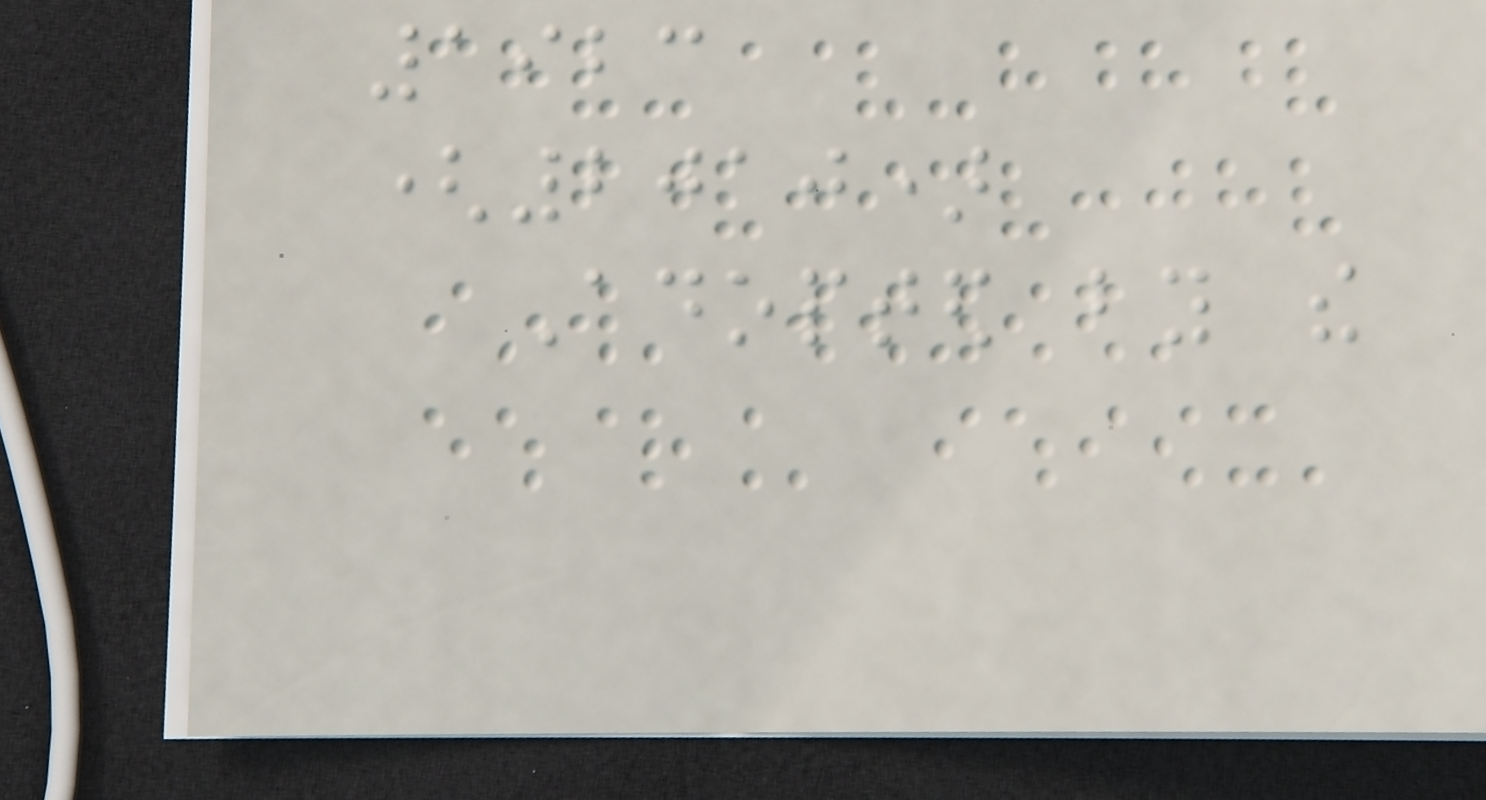1923
(2010)
Adopted by the
